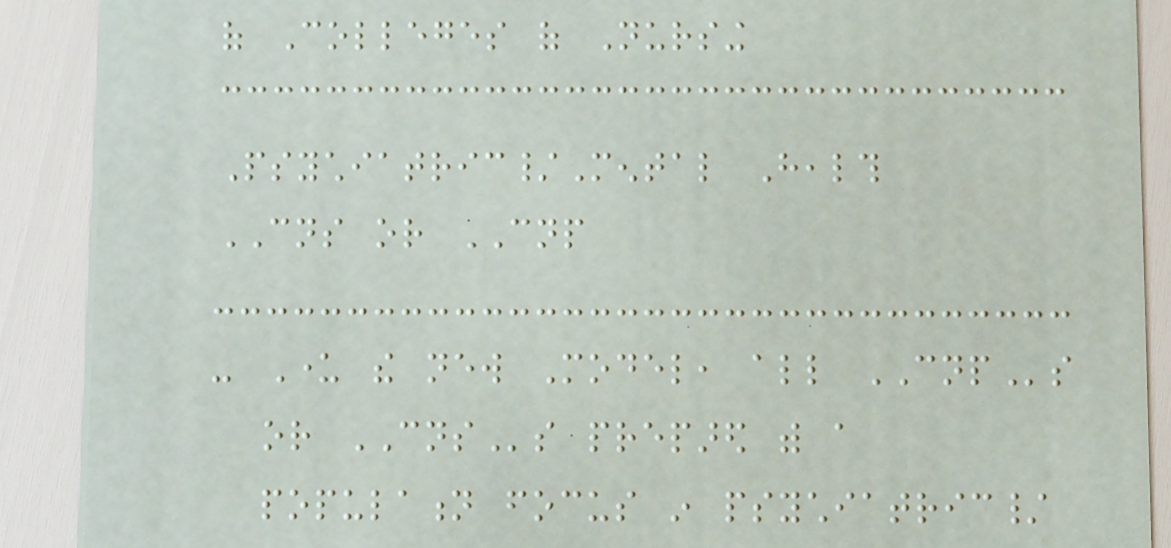of Colleges of Nursing
Psychiatric/Mental Health
CNS or CNP
- Under the new Model, all CNPs
or CNSs prepared with a
population focus in psychiatric/
